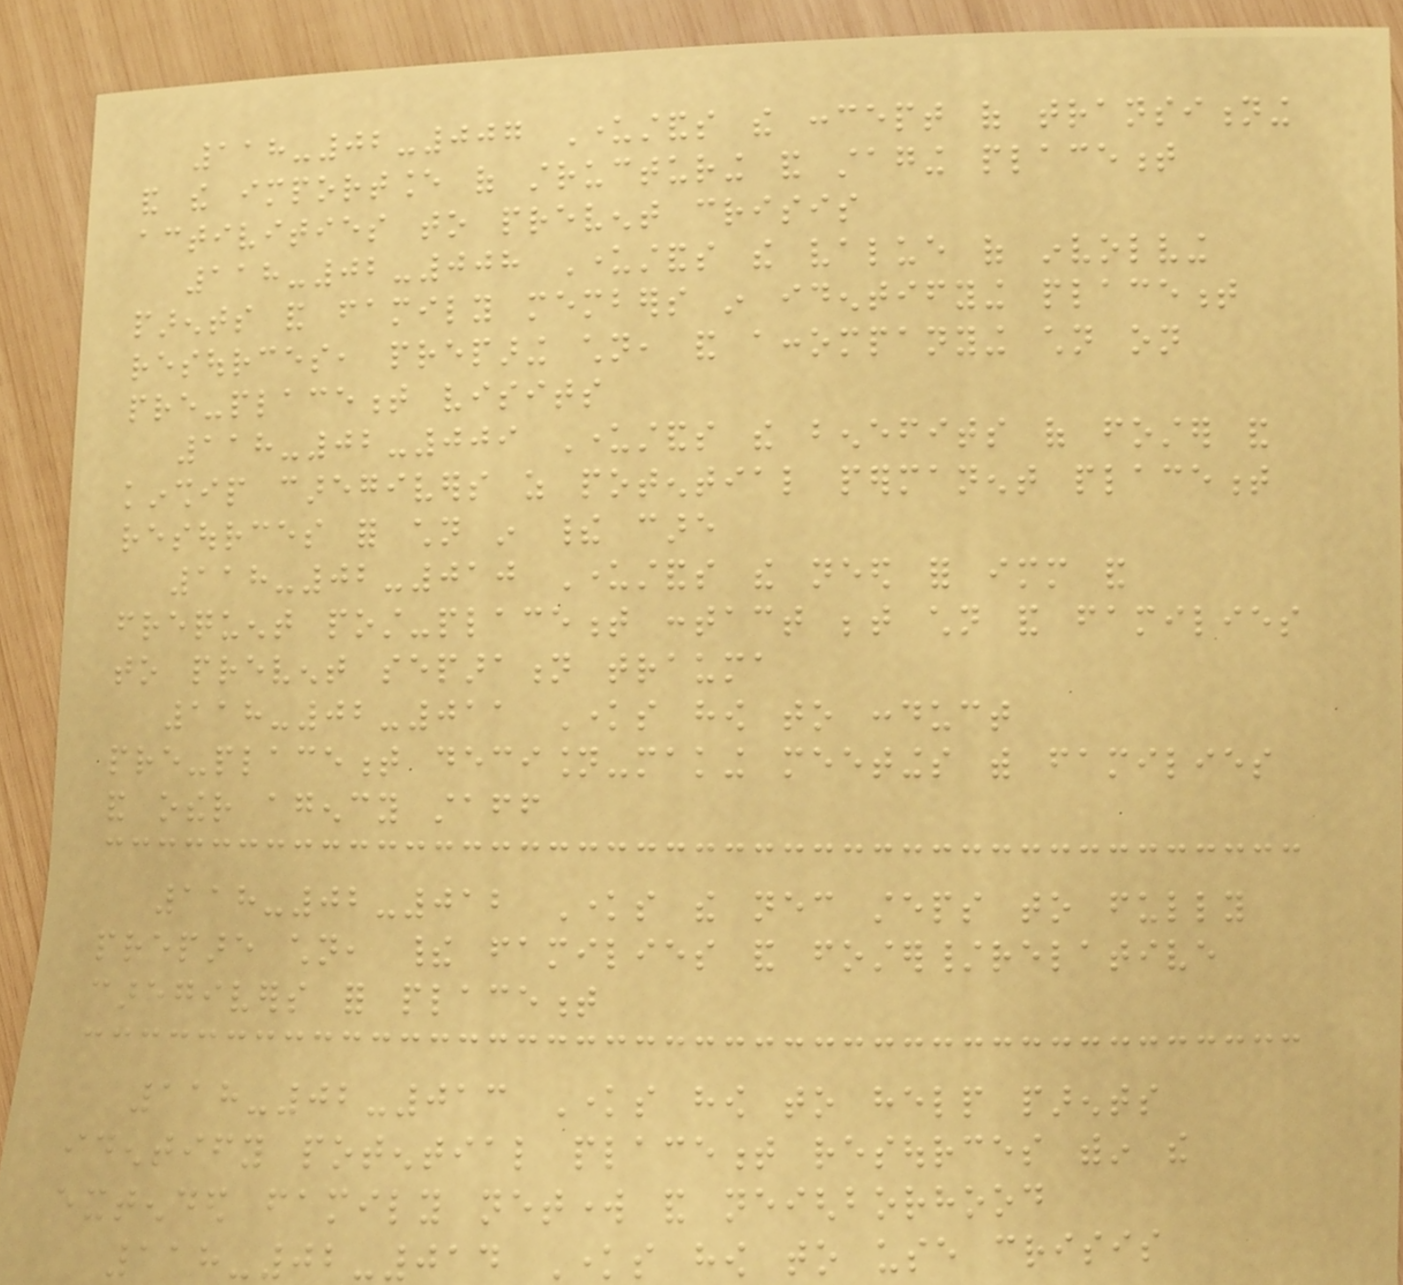118-02-007 Understands the concept of transitioning
and the importance of structuring and staging placement
activities to prevent crisis
118-02-008 Understands the value of involving
parents and family members in identifying placement
resources, preparing children, and accompanying children on
pre-placement visits
118-02-009 Understands the benefits of foster and
kinship caregivers as potential permanent placement
resources for children in their care
118-02-010 Understands the need for immediate and
frequent post-placement contact between children and families
to prevent separation trauma
118-02-011 Knows how to conduct
pre-placement decision-making meetings with families
and other agency staff
118-02-012 Knows the necessary steps to fully
prepare children, their families and foster/relative
caregivers for placement
118-02-013 Knows how to help parents
identify potential placement resources within the
extended family network and neighborhood
118-02-014 Knows how to use crisis
